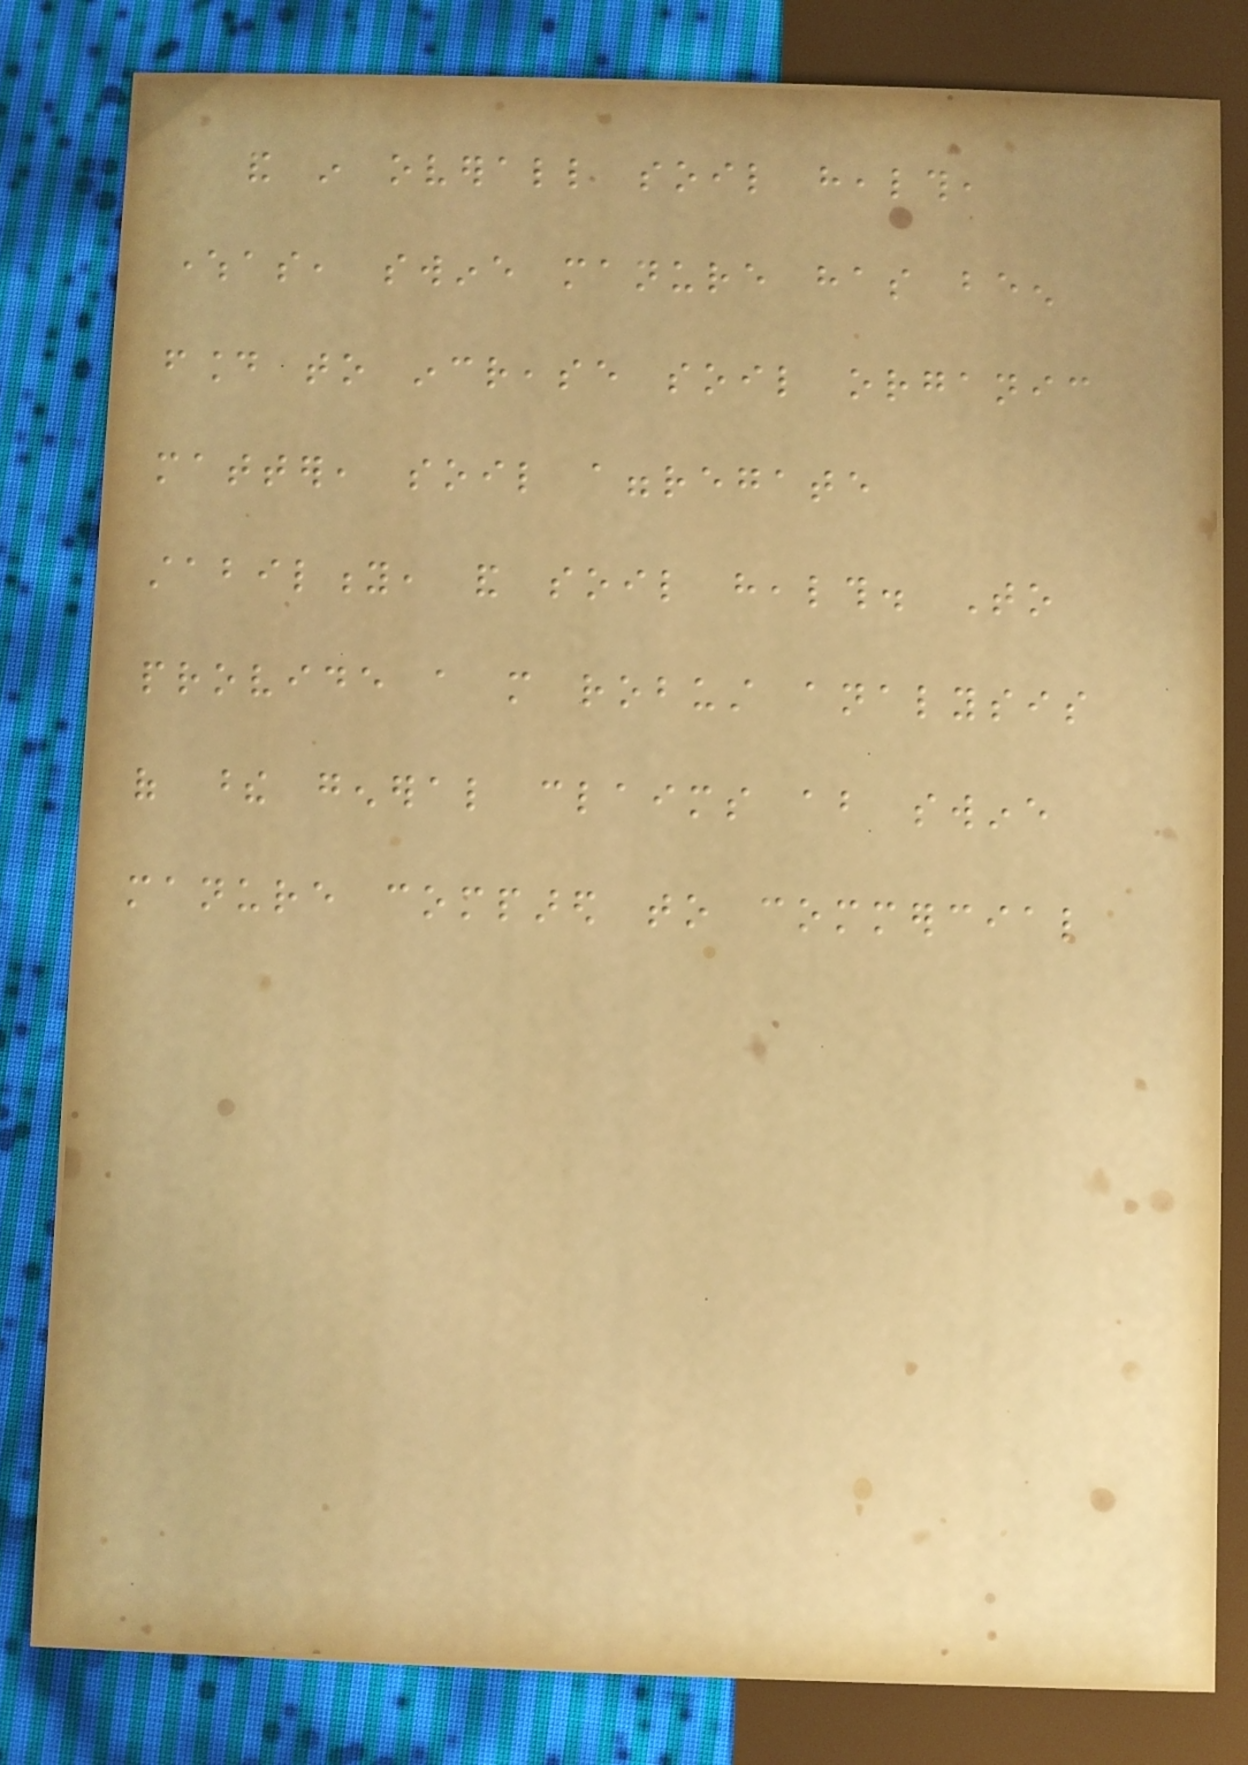and in overall soil health,
whereas, swine manure has been
found to increase soil organic
matter, soil aggregate
stability, and soil health. To
provide a more robust analysis
of these general claims about swine
manure compared to commercial
